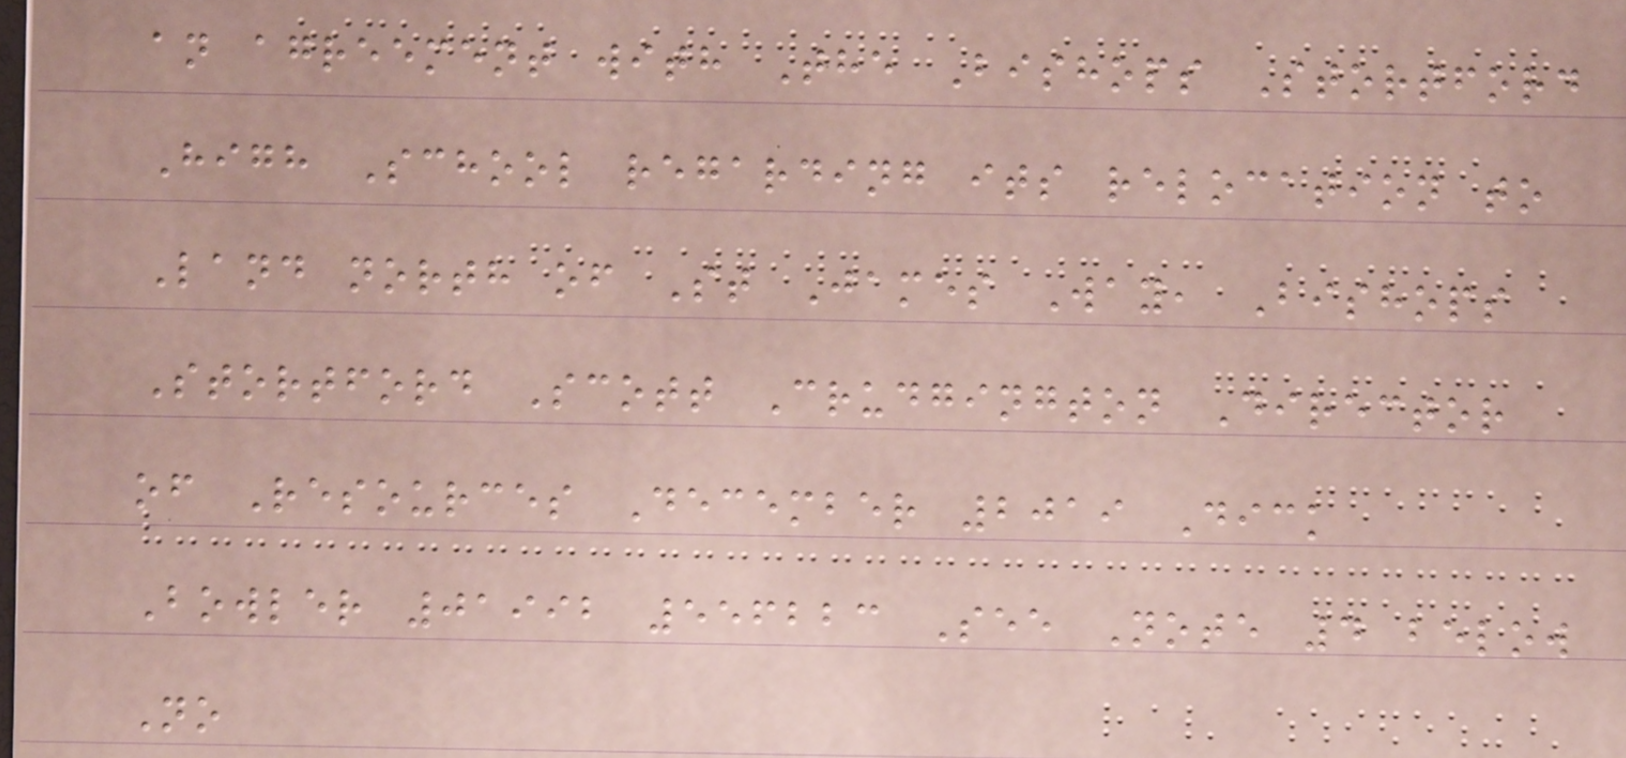an agreement with The Bishops Stortford
High School regarding its relocation to
Land north of St James Way, Bishops
Stortford Scott Crudgington Director
of Resources December 2019 Dick
Bowler 01992 556223 See Note 4 below
No
